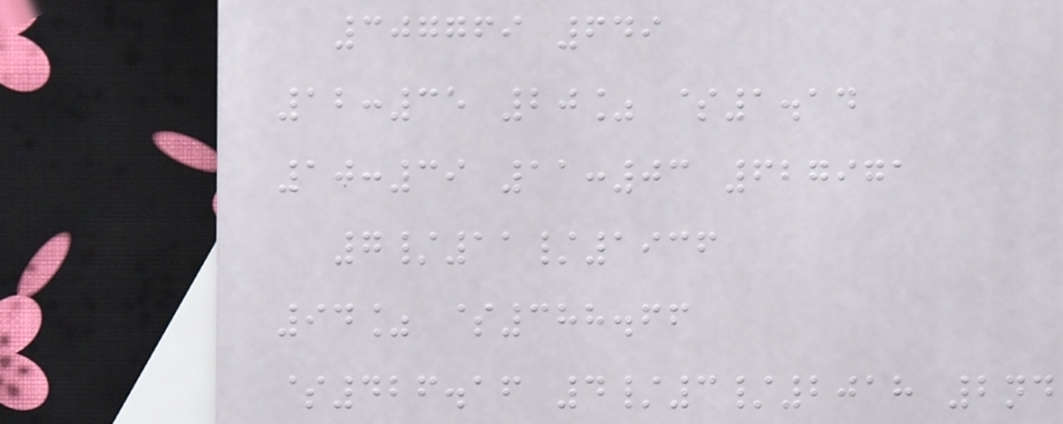307769 649
12:35 20% $1.14
10:39 11:03 627971
7/11/1936
94% $388.66
$426.16 4/3/2018 2nd
